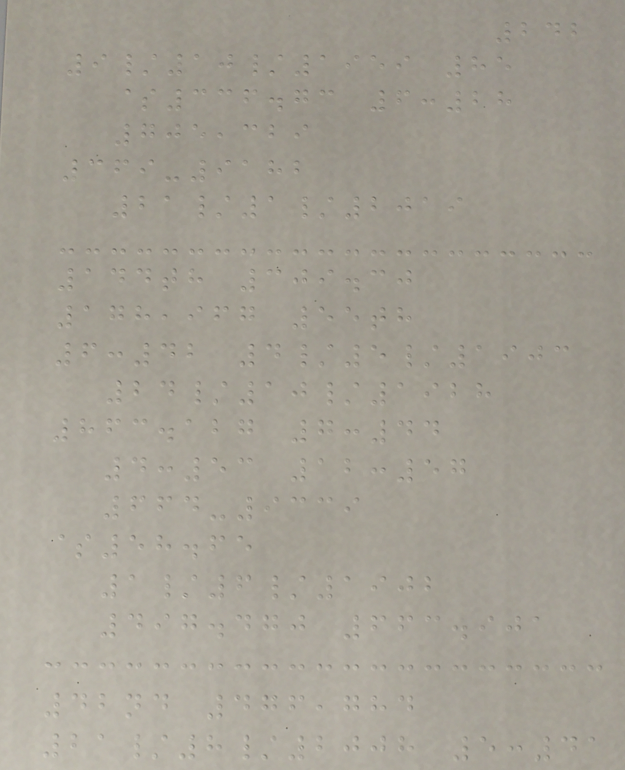242
9/10/1959 85
$336.73 6:28
705,329
369-9182
21/1/2019
144th 309.30
178,967 55th
6:42 4/5/1903
24/10/1928
863.127 7:44
4:53 12:57
664-9339
$58.65
1/6/1902
497.470 663.901
42nd 476,784
21/8/2008 5:41
